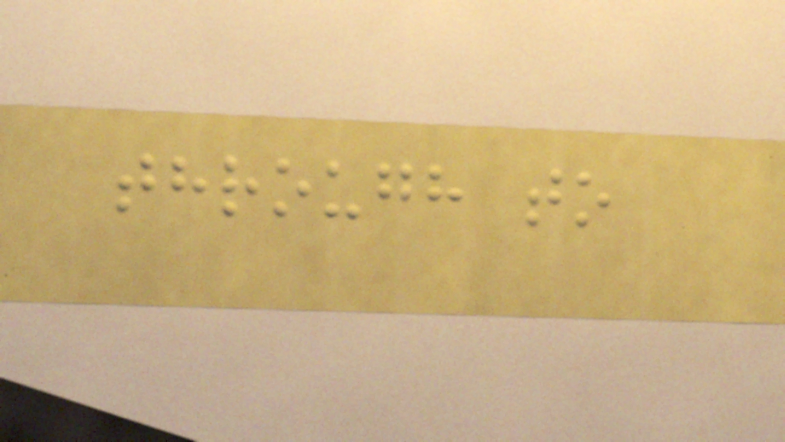through to
